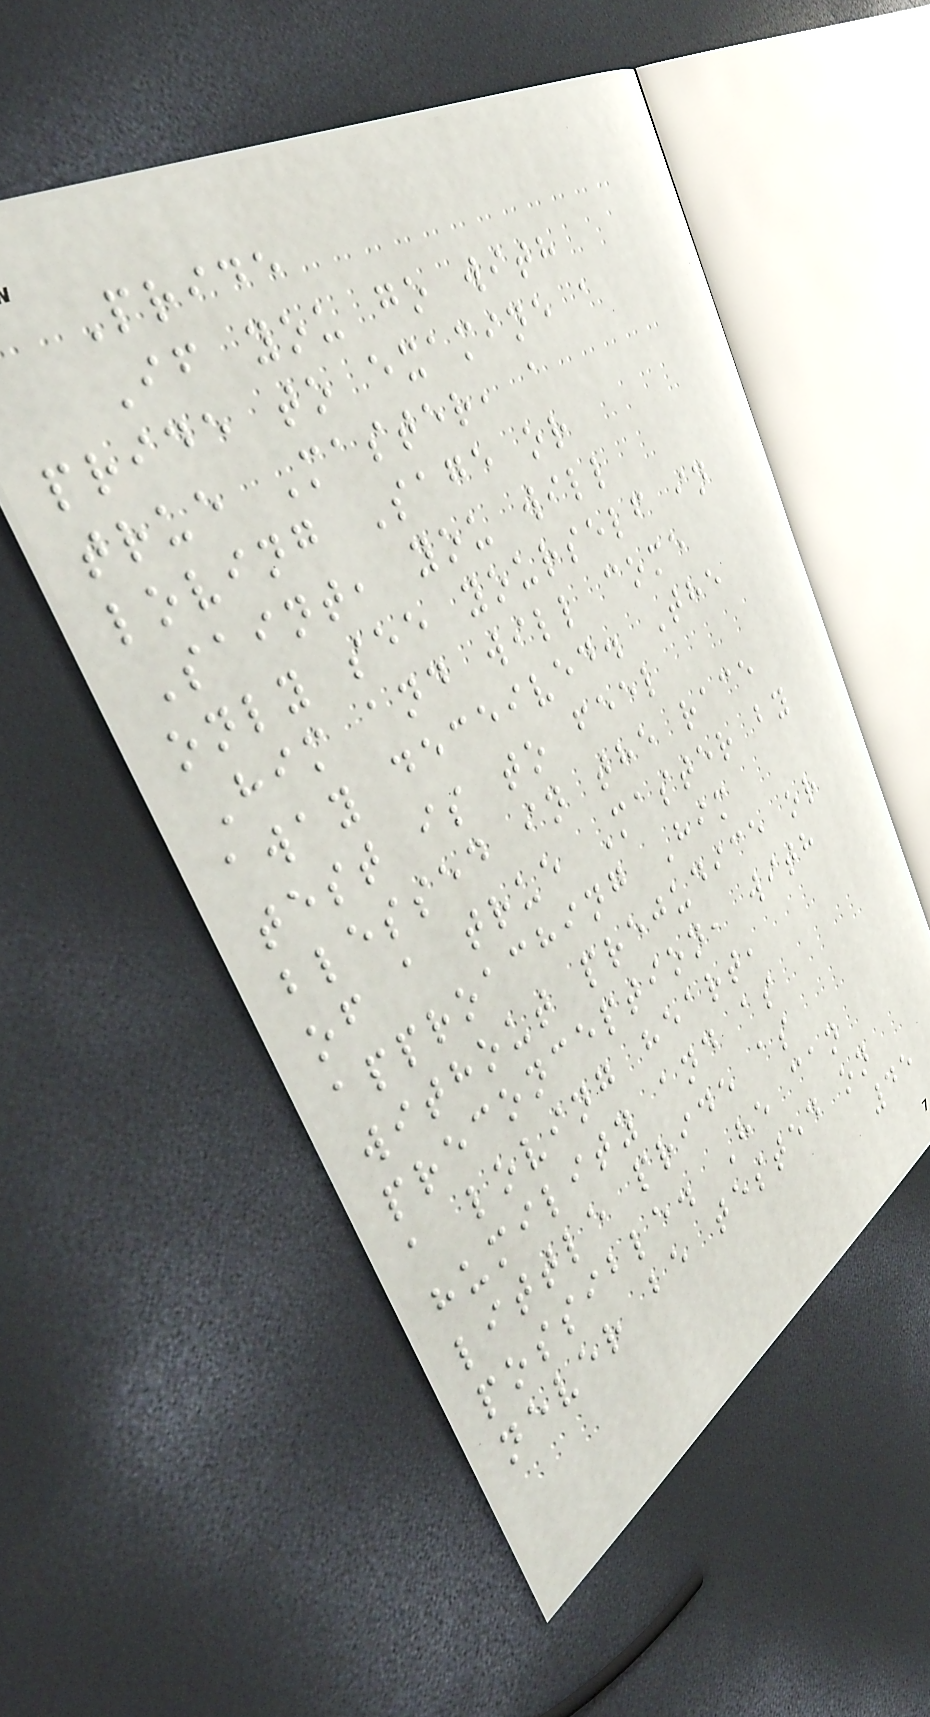Pride
If you go with
pride to examine a
true Master, a
loving Sage or
Saint, you will
only see yourself in
Him and will come
away deceived. The
test is to feel
blessed in the race
of a true Master by
approaching Him
without prejudice or
preconception, with
a loving heart,
humility and as
little pride as
possible. He can
never be tested on
45
